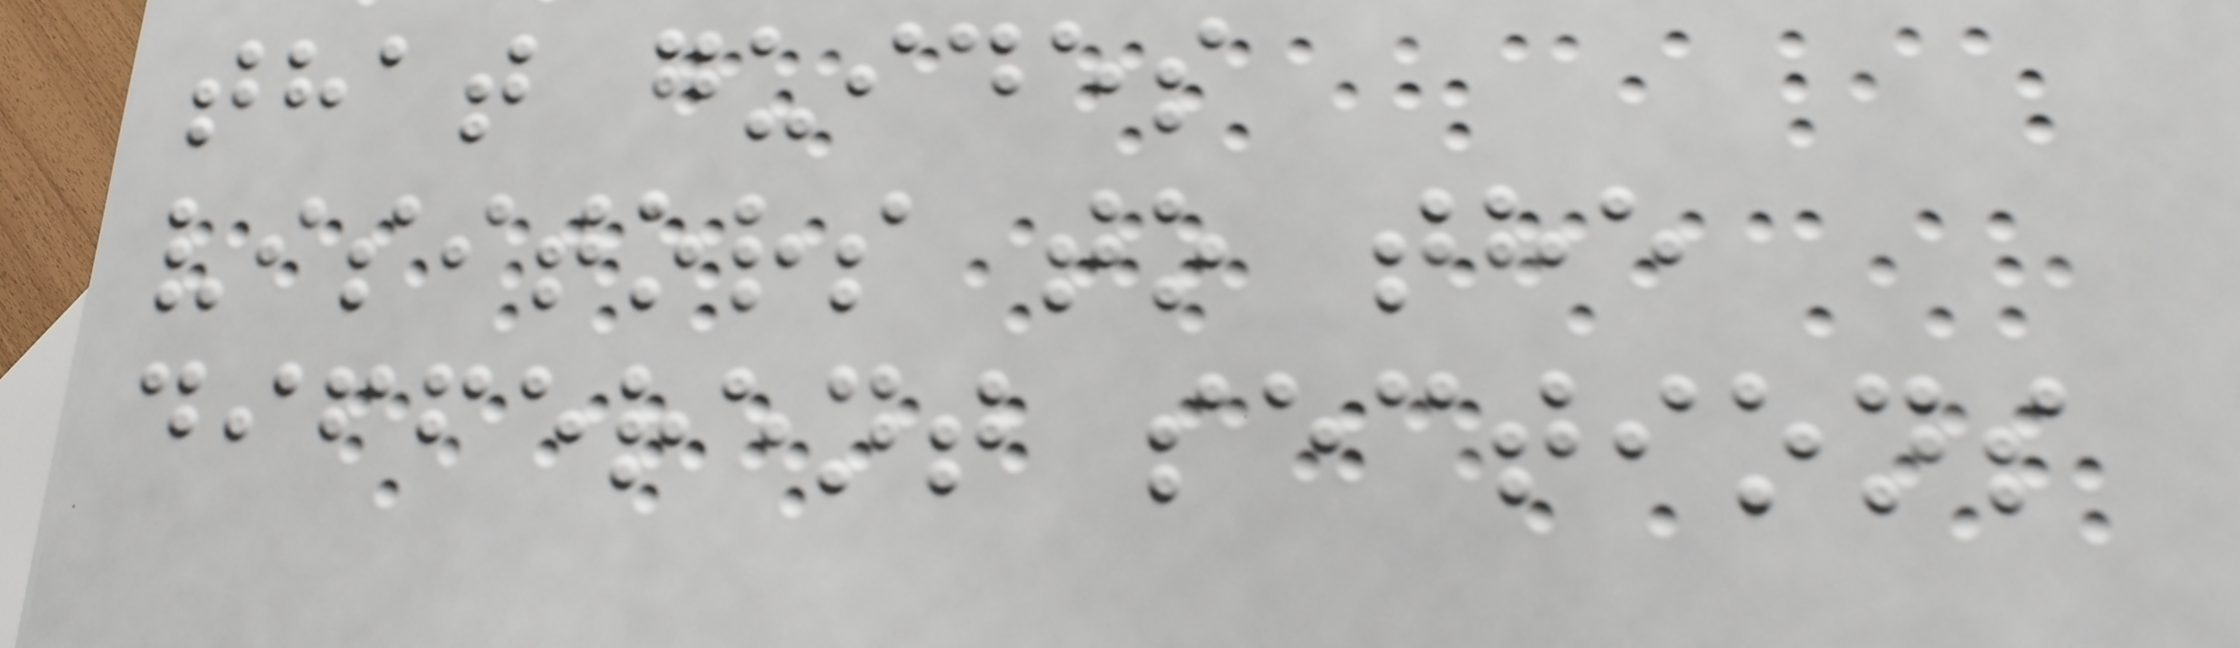that guides
visitors to the
different sections
